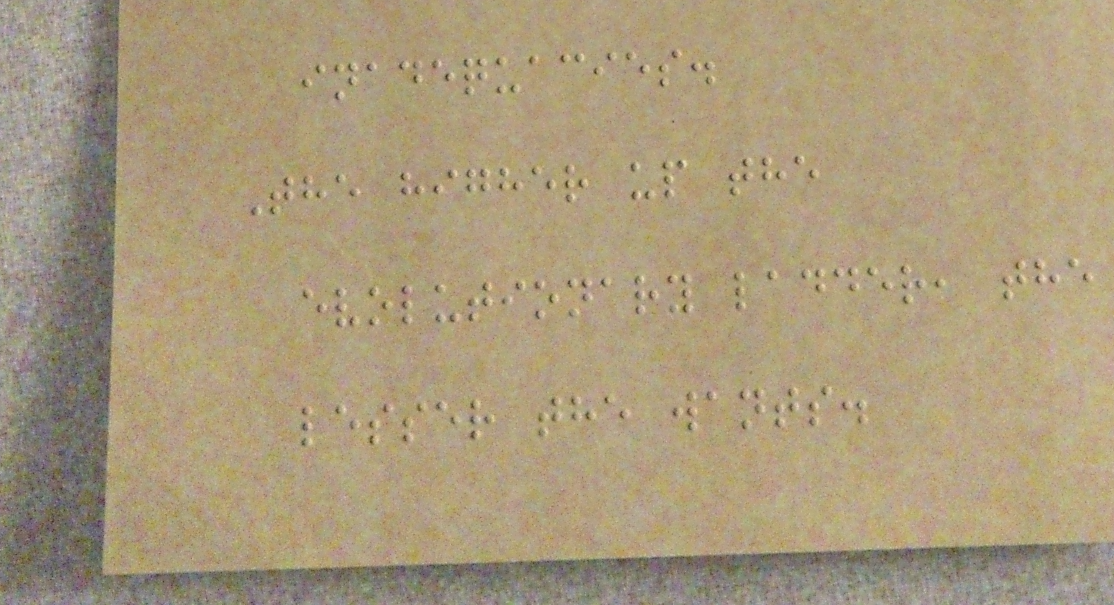inadequacies.
The higher up the
evolutionary ladder, the
lesser the wants.
